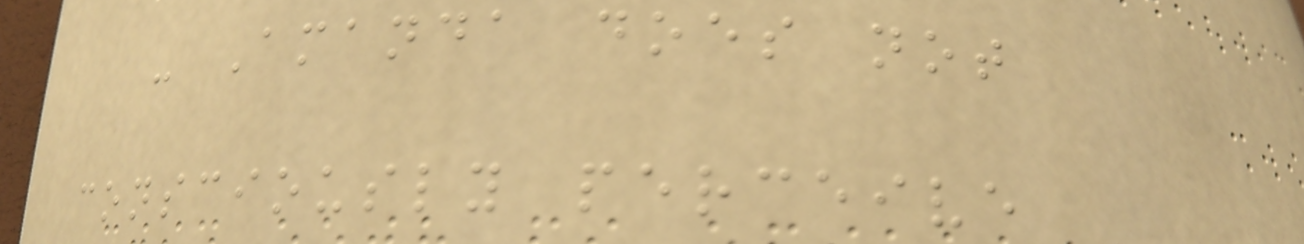- Amanda does not
consciously perceive
